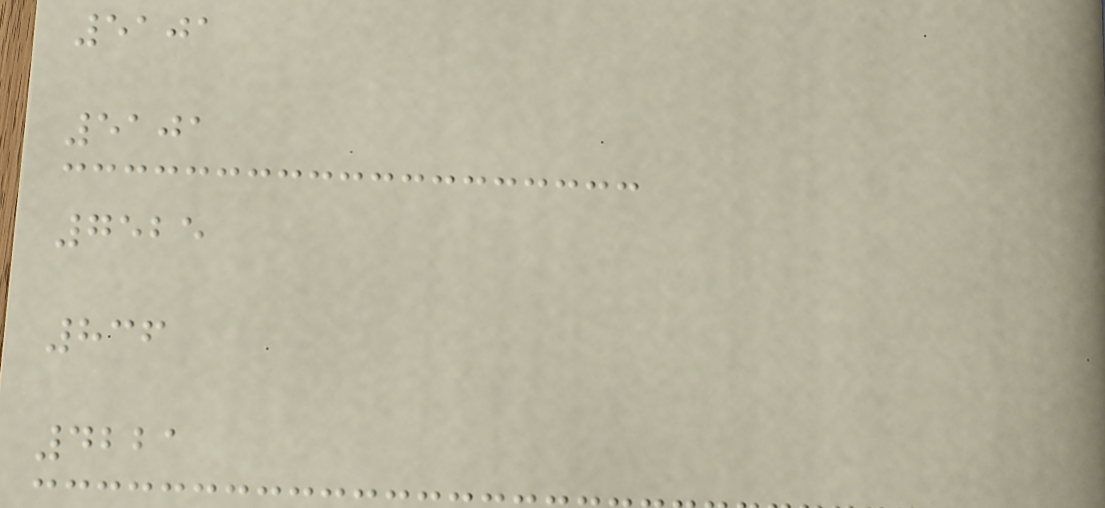5101
5101
7525
836
4221
